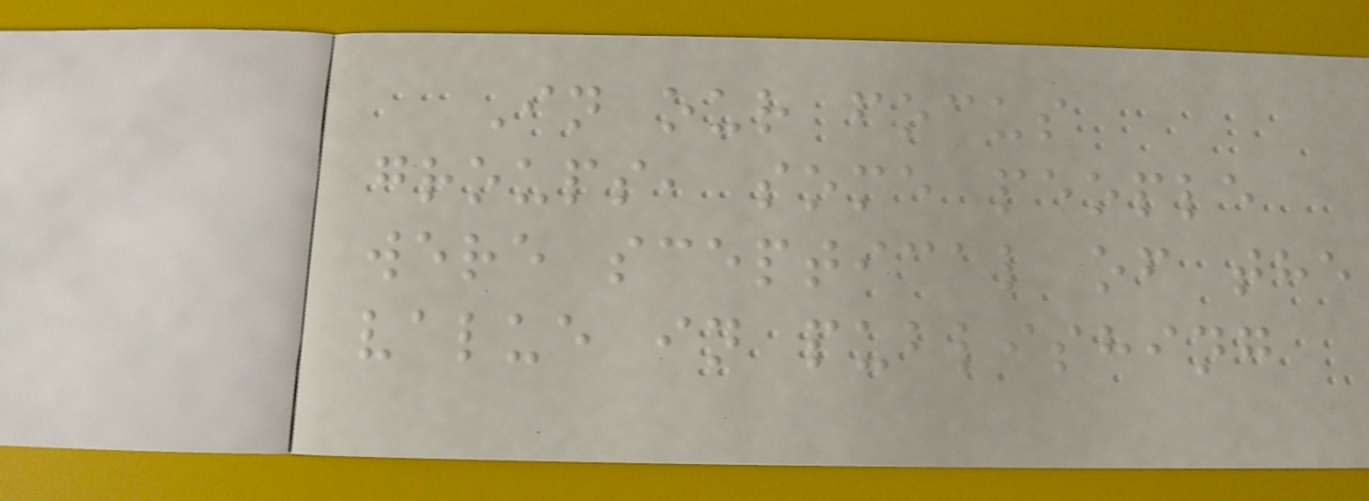In our focus
groups, some people
were sceptical of the
value in publishing
